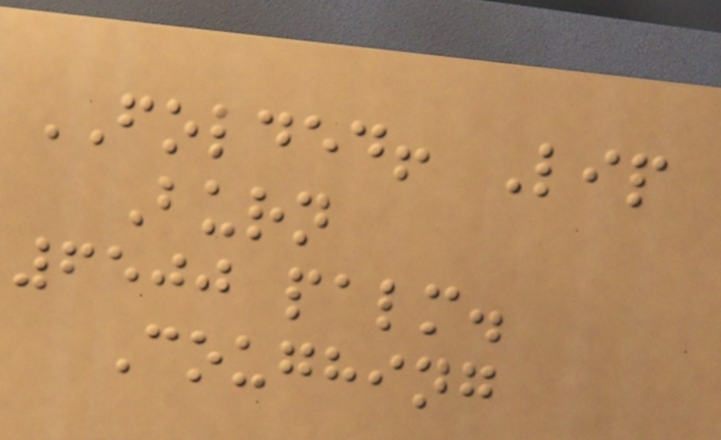FOLDED! Lip
Burn
6500 palm.
Coughing
